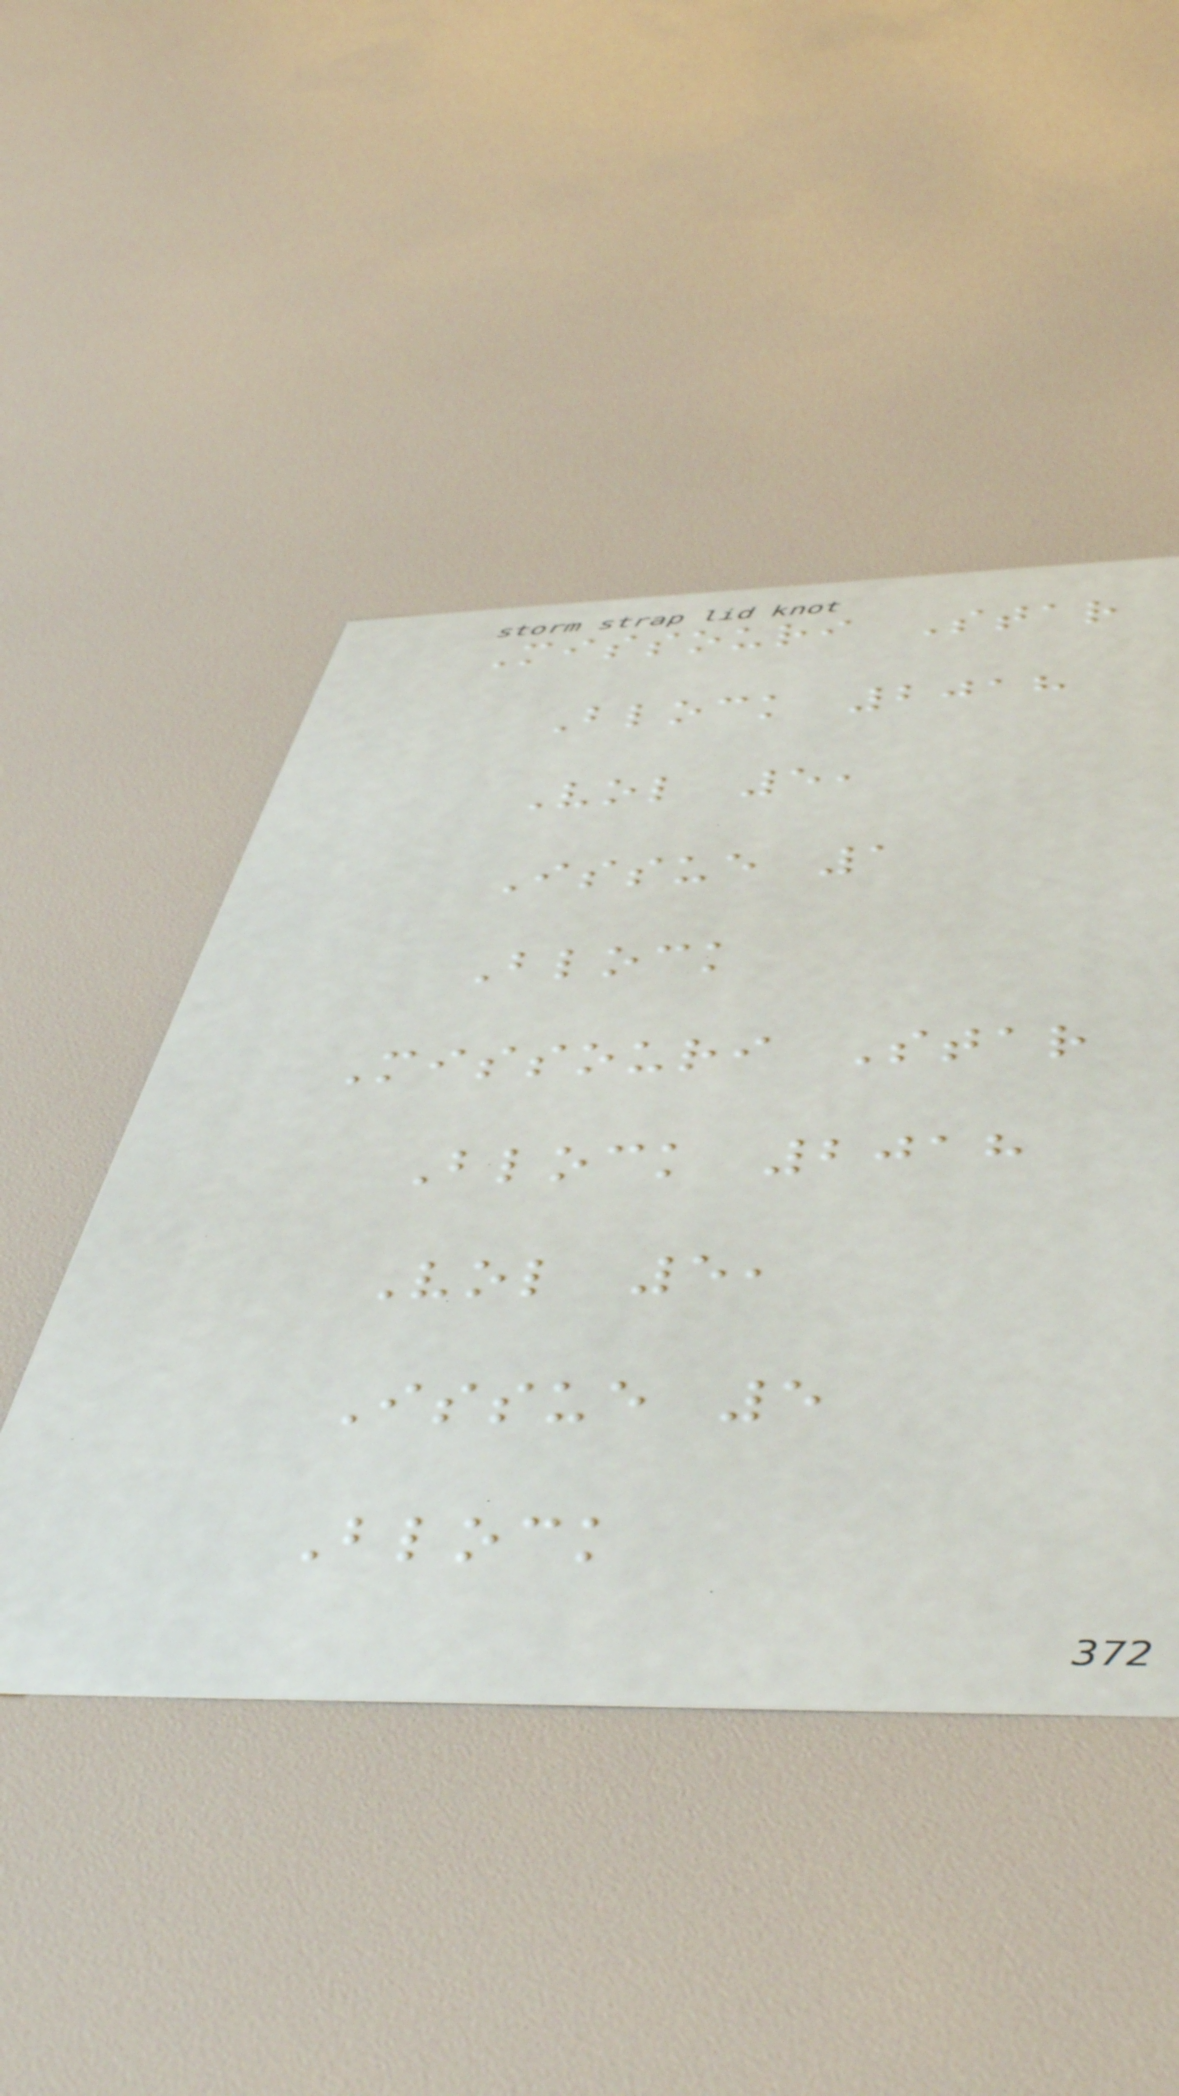Missouri Star
Block 2018
Vol 5,
Issue 1
Block
Missouri Star
Block 2018
Vol 5,
Issue 5
Block
